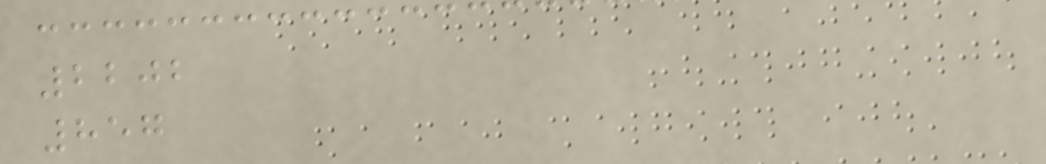2202
857
